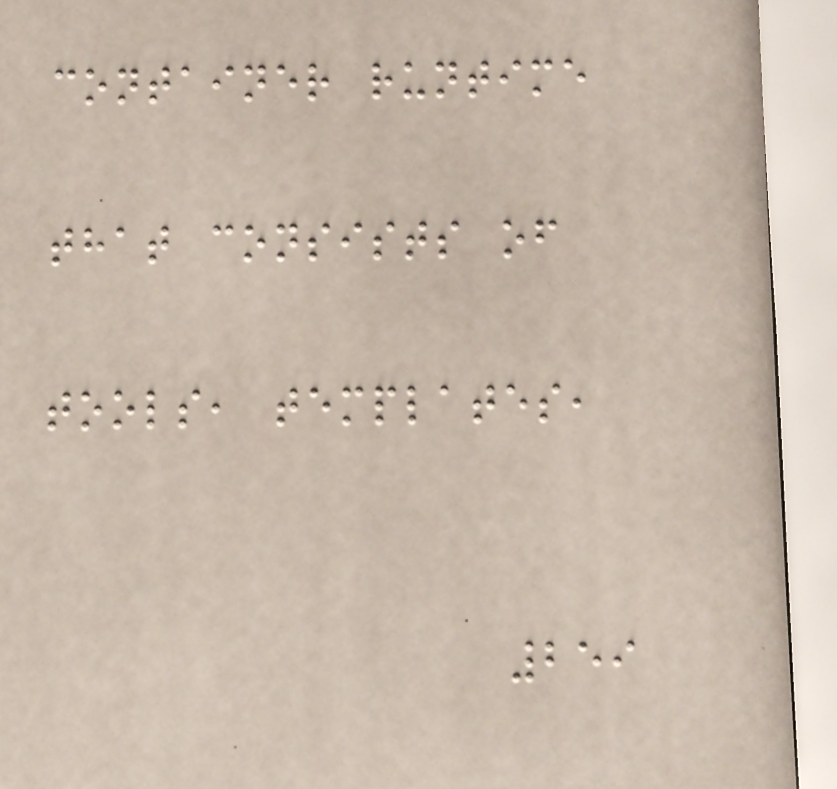container runtime
that consists of
tools, templates,
259
